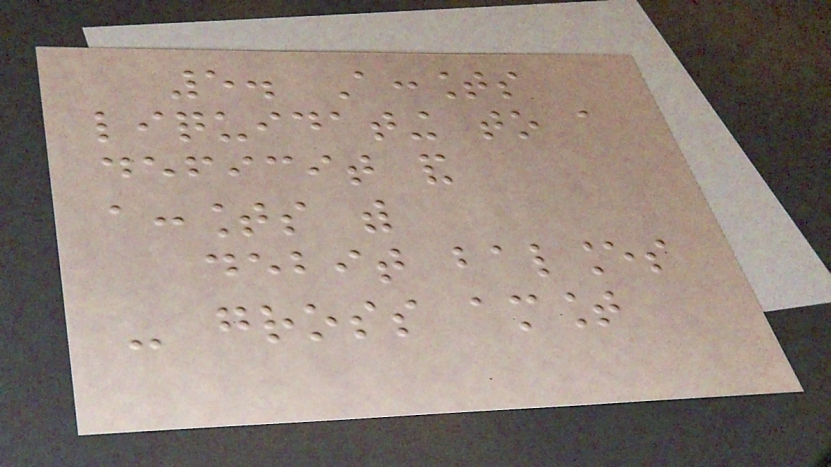5. Accounts
liquidating to a
deficit and
accounts with
debit balances
- gross amount
